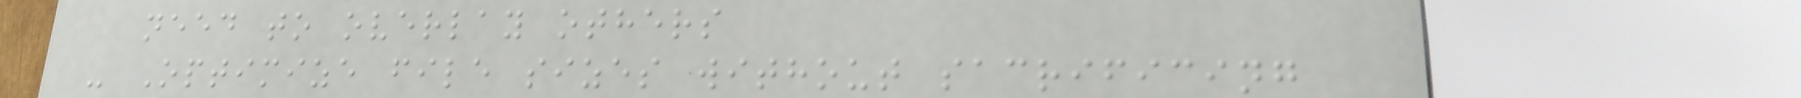need to overlay others
- Optimize file sizes without sacrificing
